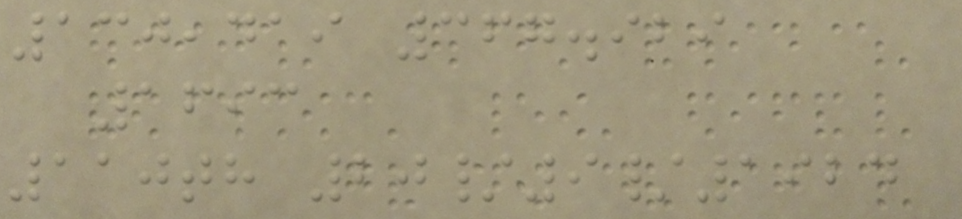130,419 367.929
1693
110th 20/9/1924
